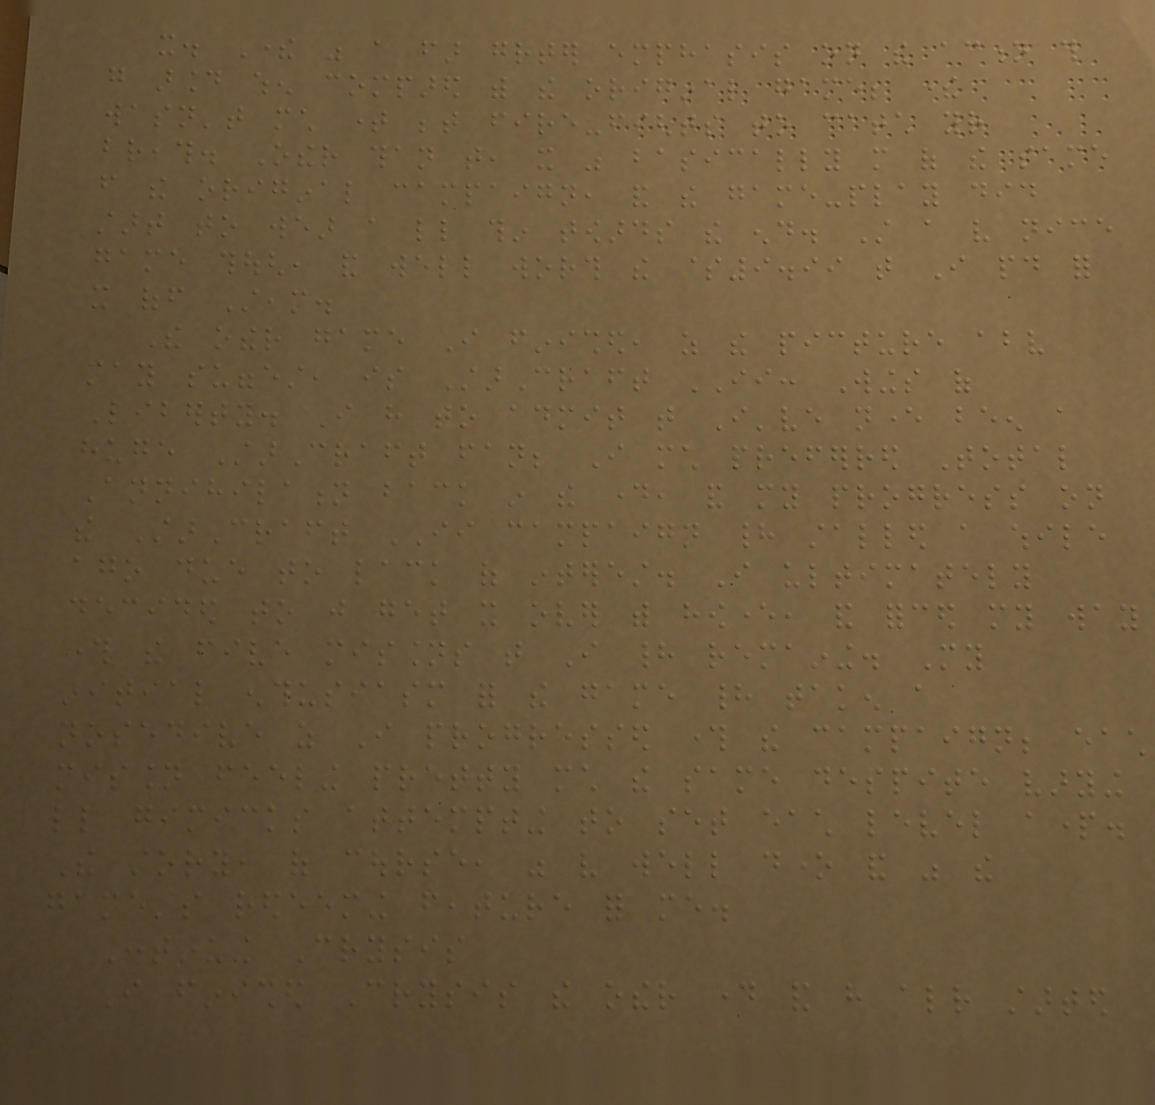it. There was a far greater emphasis on the action this
go around when compared with the original game; there
wasn't much time between fire-fights to catch your
breath. Other than that, it was basically more of the same
from the original campaign, and the game-play did
start to wear a little thin towards the end. Still a very nice
game though, and well worth the $9.99 that I paid for
it off Steam.
The other game I finished, as the picture above
may suggest, is StarCraft II: Wings of
Liberty. I have to admit that I've never been a
huge StarCraft fan; I much preferred Total
Annihilation back in the day, and my progress on
the StarCraft II campaign had stalled a while
ago due to lack of interest. I ultimately
decided to just get it over with however, and forced my way
through the five missions that I had remaining. My
initial enthusiasm for the game had taken a
nosedive as I progressed through the campaign; each
mission feeling pretty much the same despite varying
little gimicks attempting to set each level apart.
The story, of course, was very well done and was the
game's redeeming feature for me.
Continuing Crysis
I finished Crysis the other day and have already started
